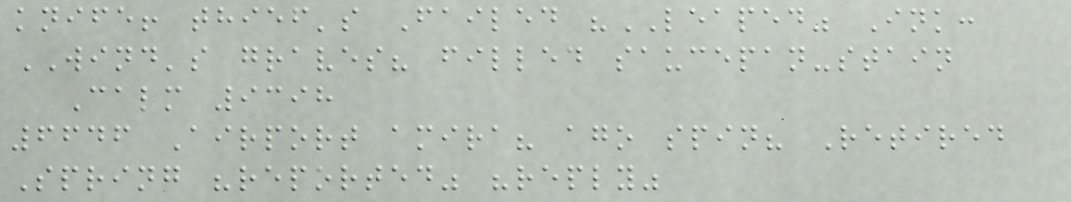knife! thief's Failed "LEAPED" Ink:
WIND's graves? filled saucepan-stain
Calm 9398
6646 Airport amira? ago spin? Retired
Spring "reported" "reply"
